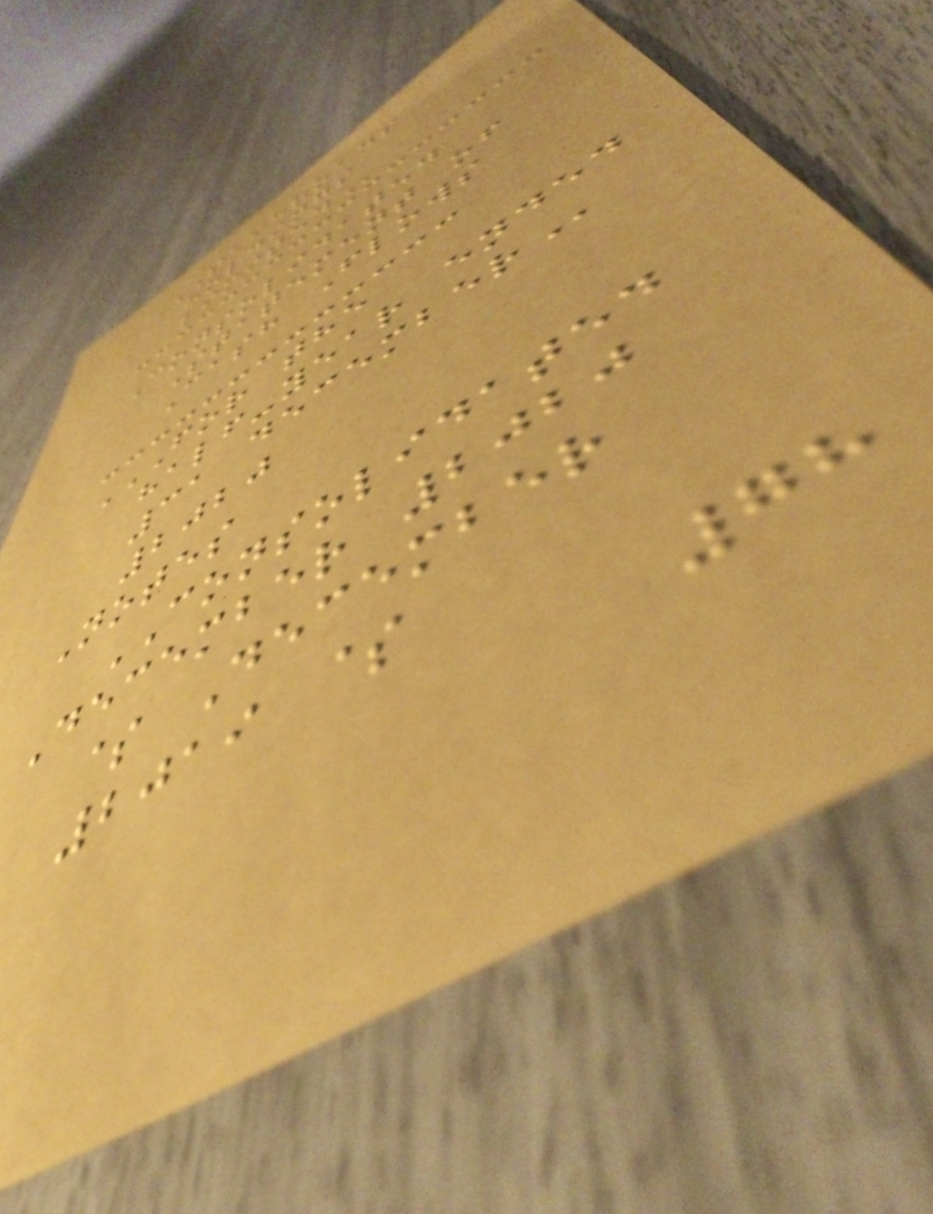SAFEROADS
HOLDINGS
LIMITED
Consolidated
Statement of
Cash Flows
FOR THE
HALF-YEAR ENDED
31 DECEMBER
2020
Notes
CONSOLIDATED
December 2020
$ December
2019 $
78
